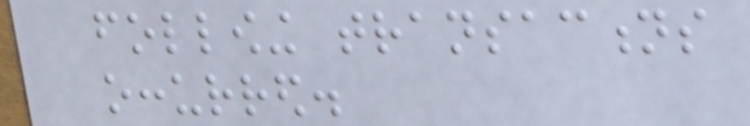following transactions
occurred.
